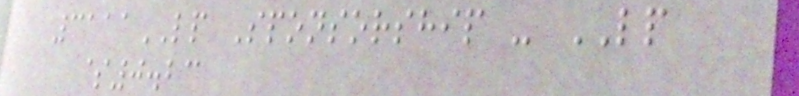3111LP Sponsorship - LP
$0.23
